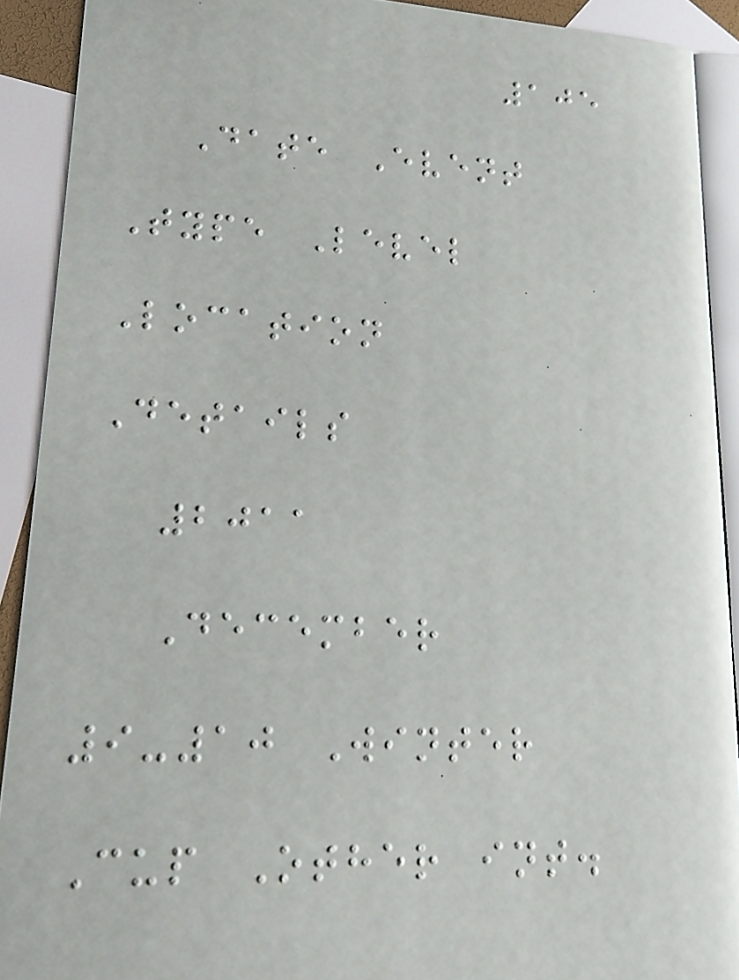105
Date Event
Type Level
Location
Details
2011
December
9-10 Winter
Cup Other int.
